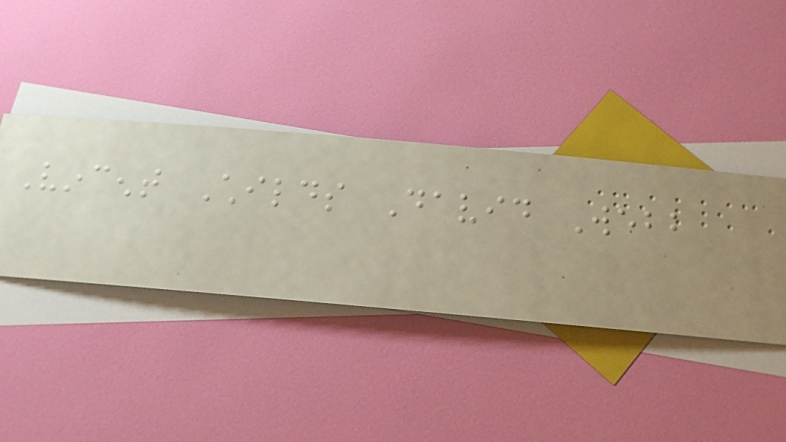Vincent Childs David Webb
